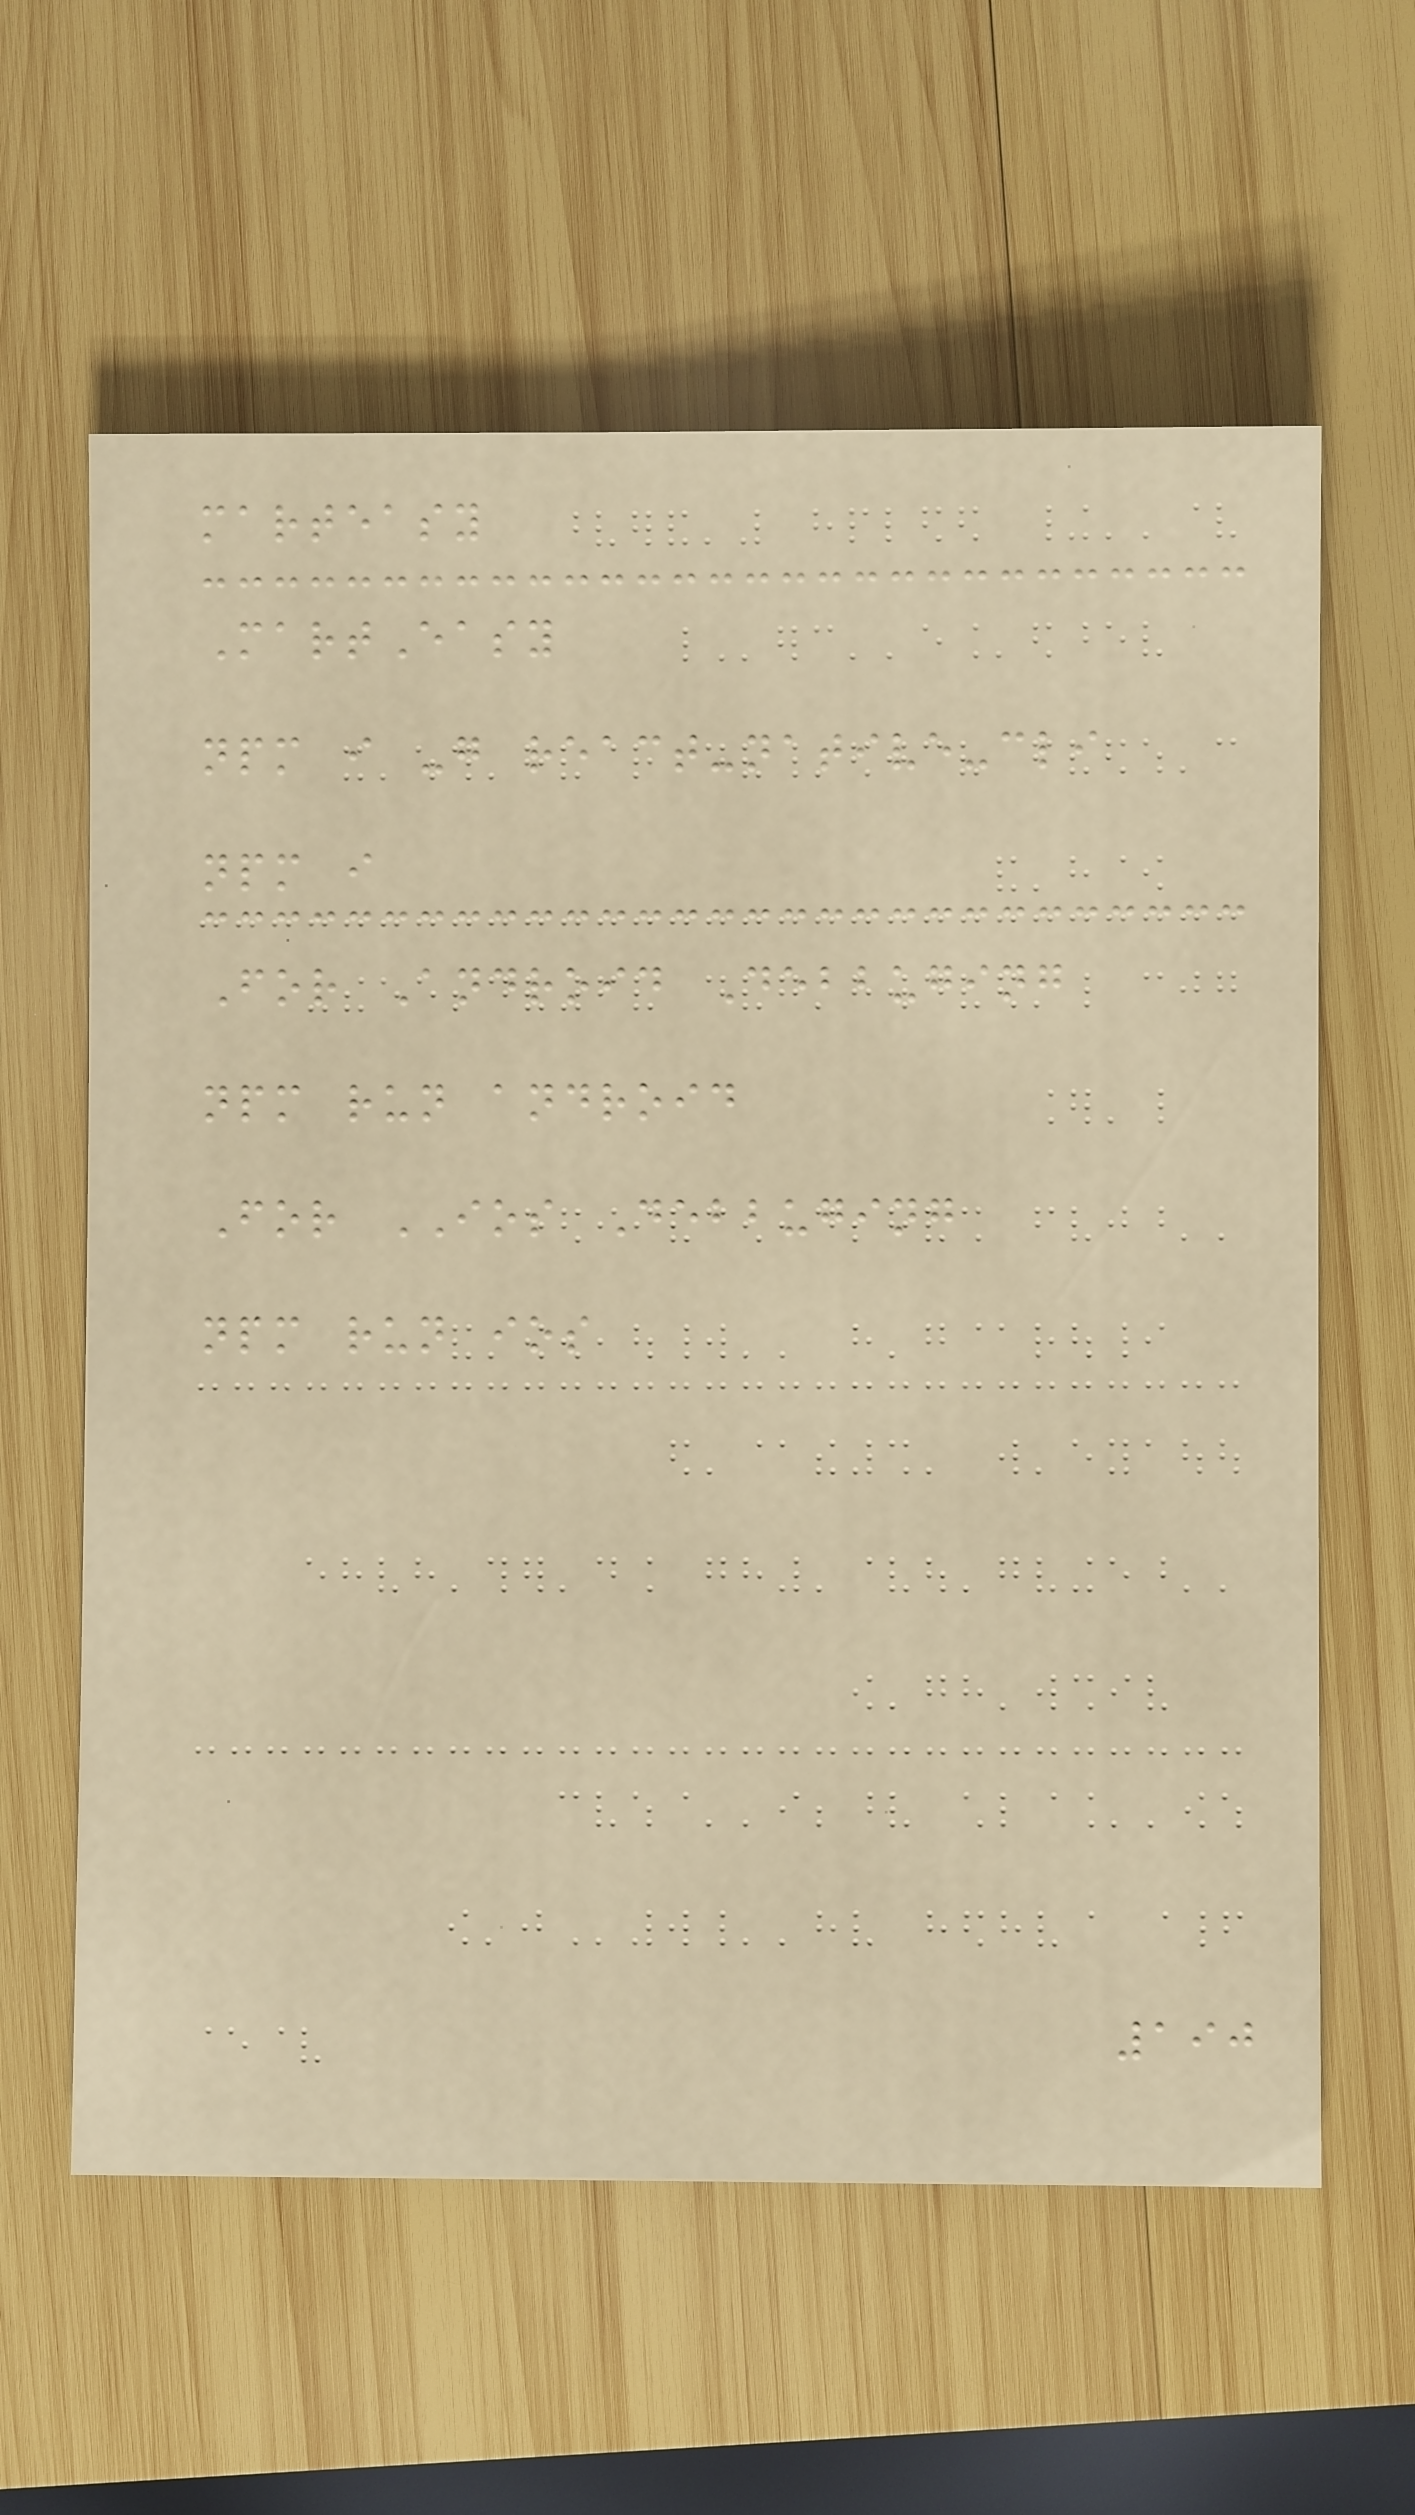marteasy
MartEasy
npm i -g react-native-cli
npm i
For Android Debbuging
npm run android
For IOS Debbuging
npm run ios
190
